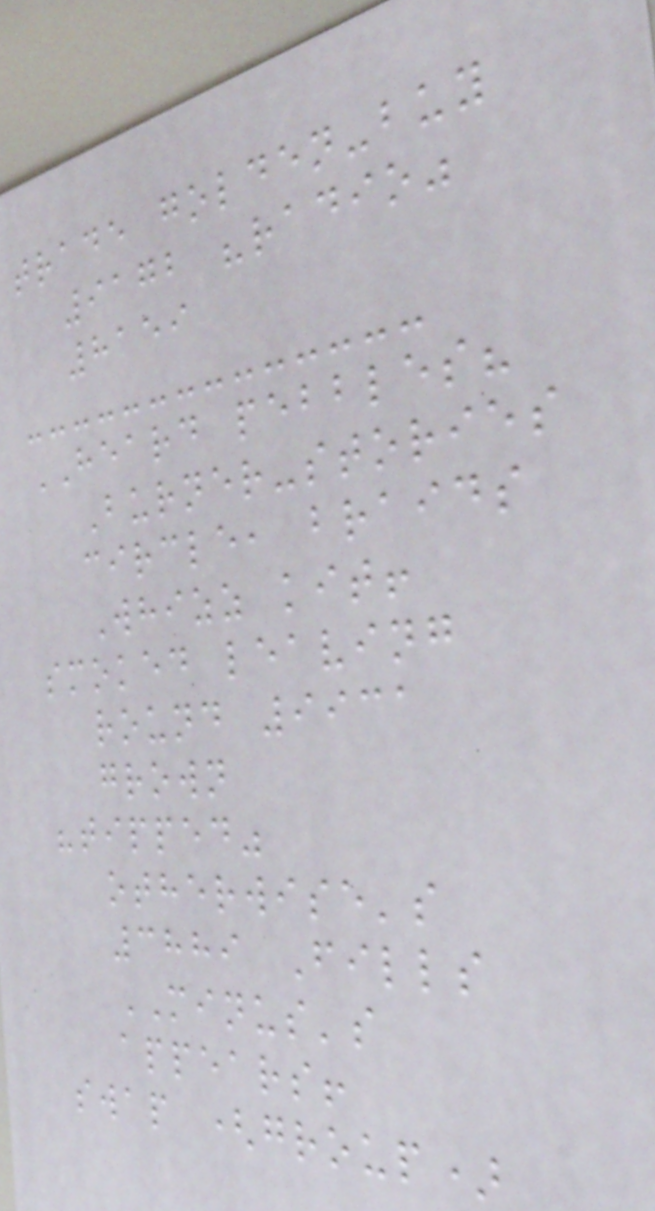trade golden-buy
9172 "radio"
8159
HEARD pebbles?
Burner-stories
circle, braids
Whizz kit!
smoked leaving
round 9931
grown
"tipped"
otherwise's
3889 Fills
MINUS's
appears!
swap (group)
